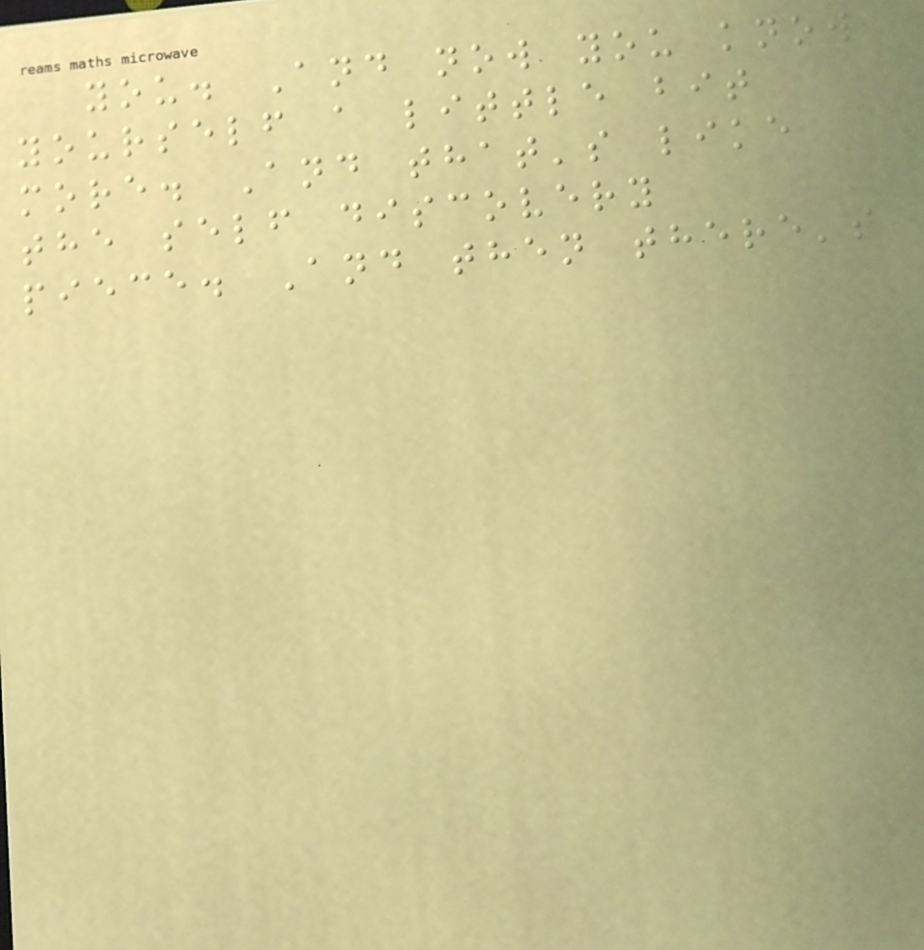you. And now you know
yourself a little bit
more. And that's like
the self discovery
piece. And then there's
